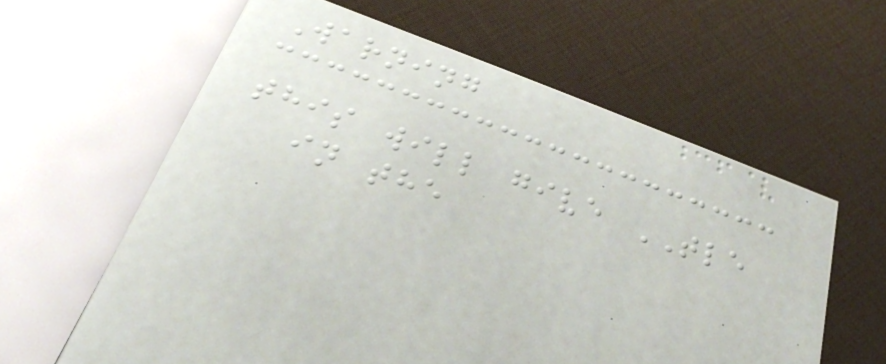Warning
this will give TLE
in the
